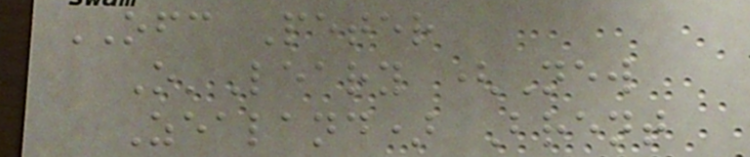OFC Peter
O'Leary (New
Zealand) Brent
